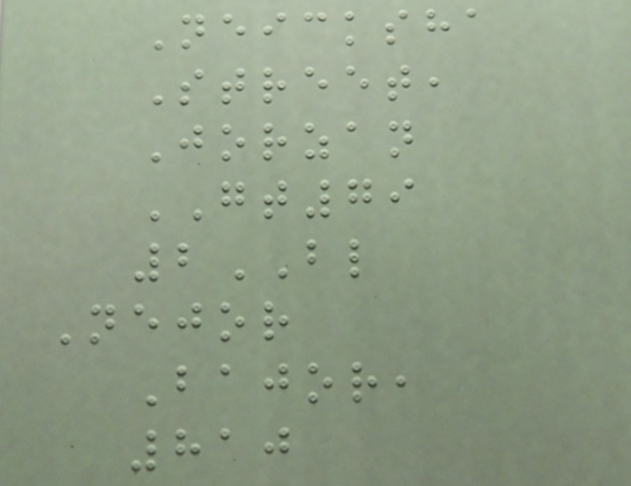Neicksha
Street,
Jorzan
GT79
2BL
Nejor
Bajor,
810
